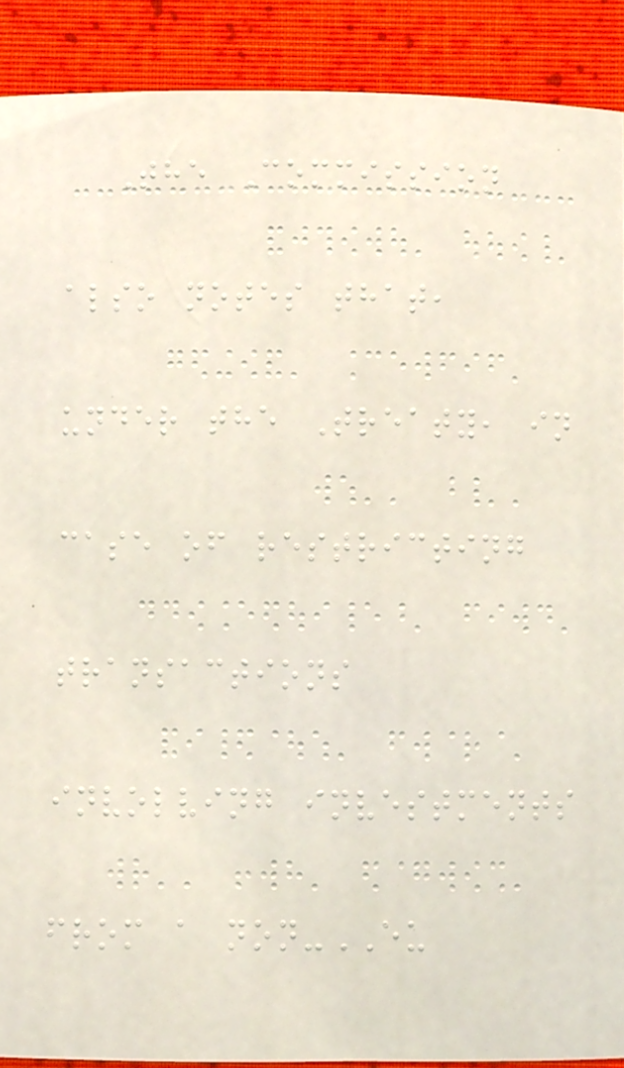The Commission
also notes that,
under the Treaty, in
case of restricting
transactions
involving investments
from a non-EU
